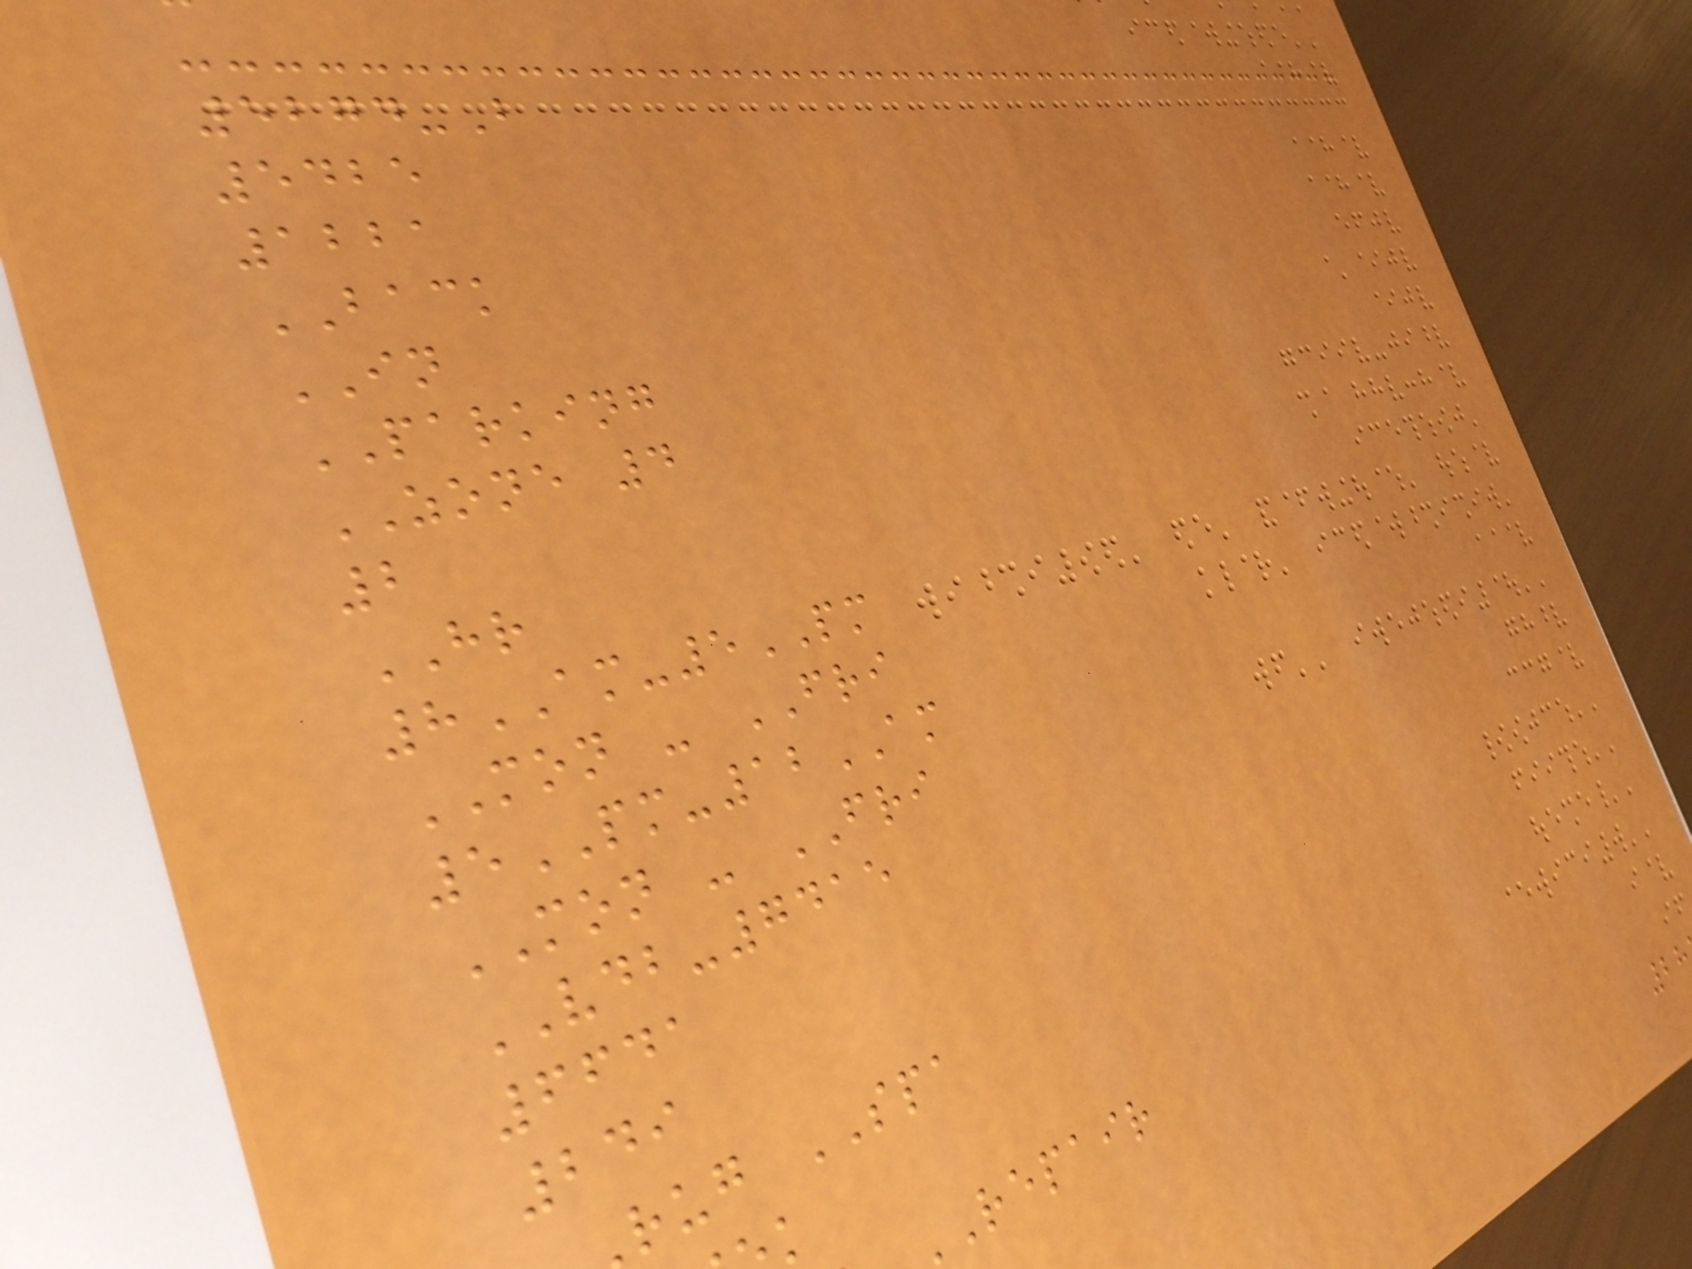5274-B
5425
1221
BACK
IN
PARKING
ZONE 4
2
HR
8AM-5PM
MON - FRI
5PM-12AM
MON - FRI
VDB-7415
6641
249
rug SPA
repair
